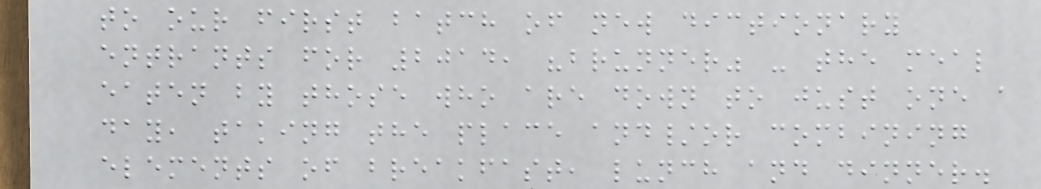to our first batch of new dictionary
entrants for 2014, "brunner" - the meal
eaten by those who are down to just one a
day, taking the place and/or combining
elements of breakfast, lunch and dinner.
